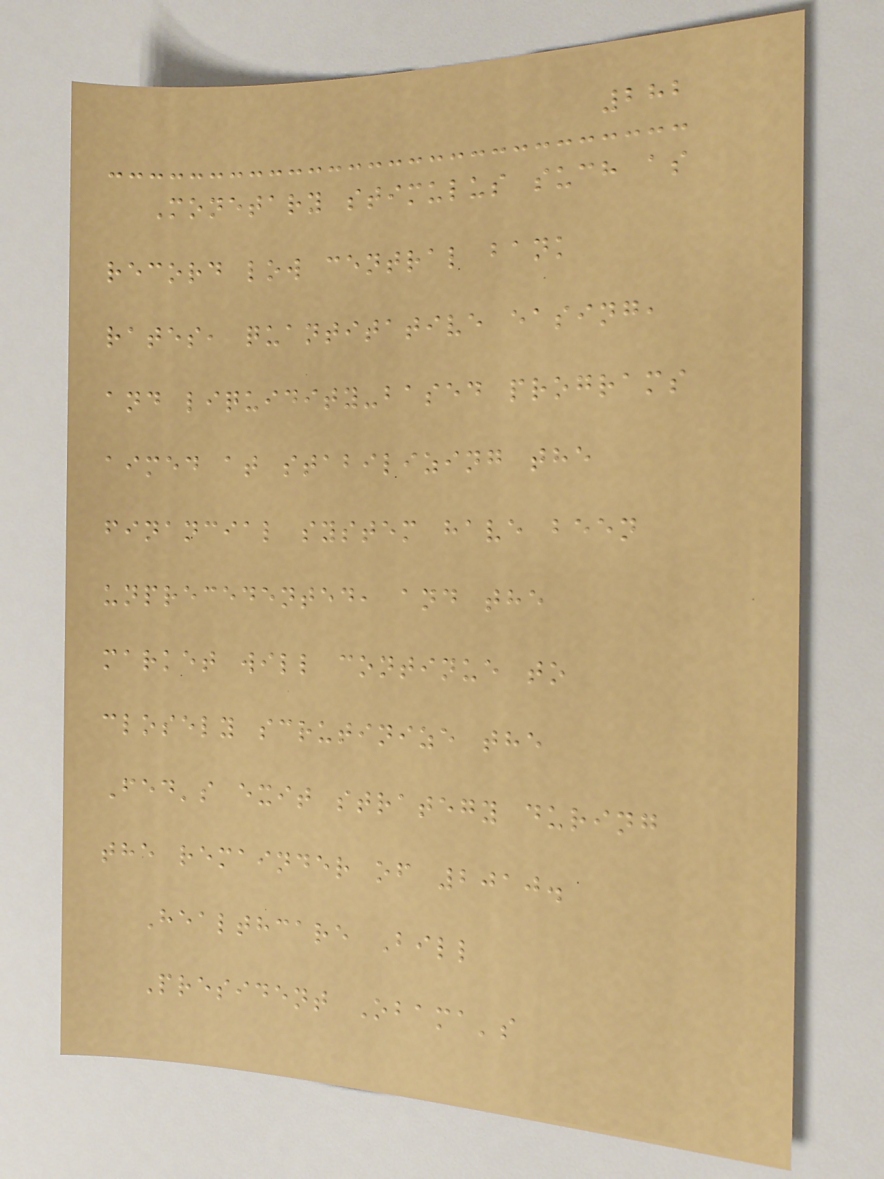282
Monetary stimulus such as
record low central bank
rates, quantitative easing,
and liquidity-based programs
aimed at stabilizing the
financial system have been
unprecedented, and the
market will continue to
closely scrutinize the
Fed's exit strategy during
the remainder of 2010.
Healthcare Bill
President Obama's
